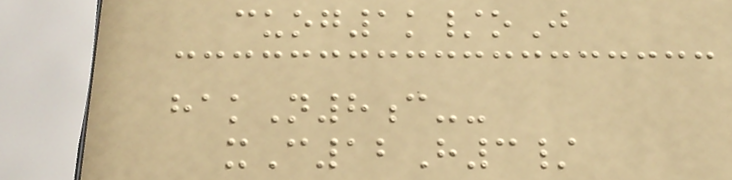cuog1k/oJ
hakN8c--
xC12H3/
